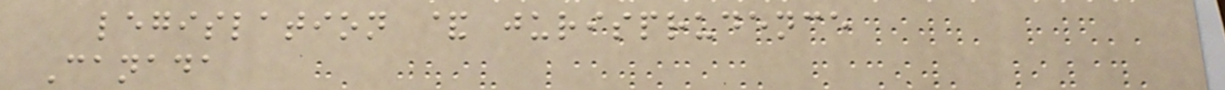legislation & jurisprudence
Canada
